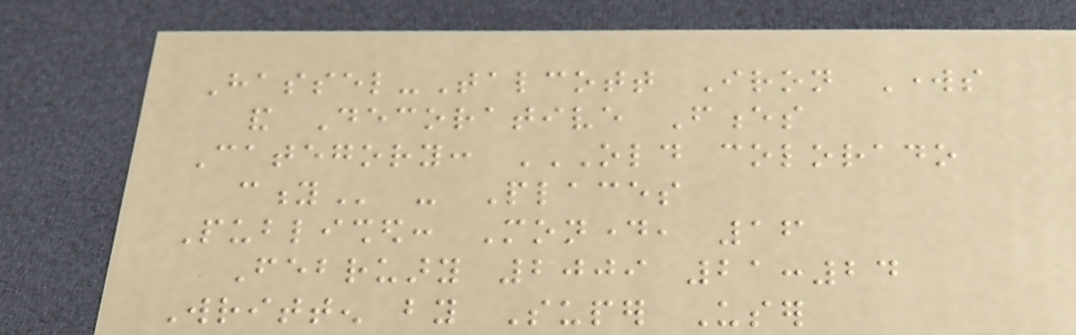Hassel-Talcott Iron Works
and Decorative Fences
Category: OLD COLORADO
CITY - Places
Published: Monday, 16
February 2009 21:24
Written by Super User
